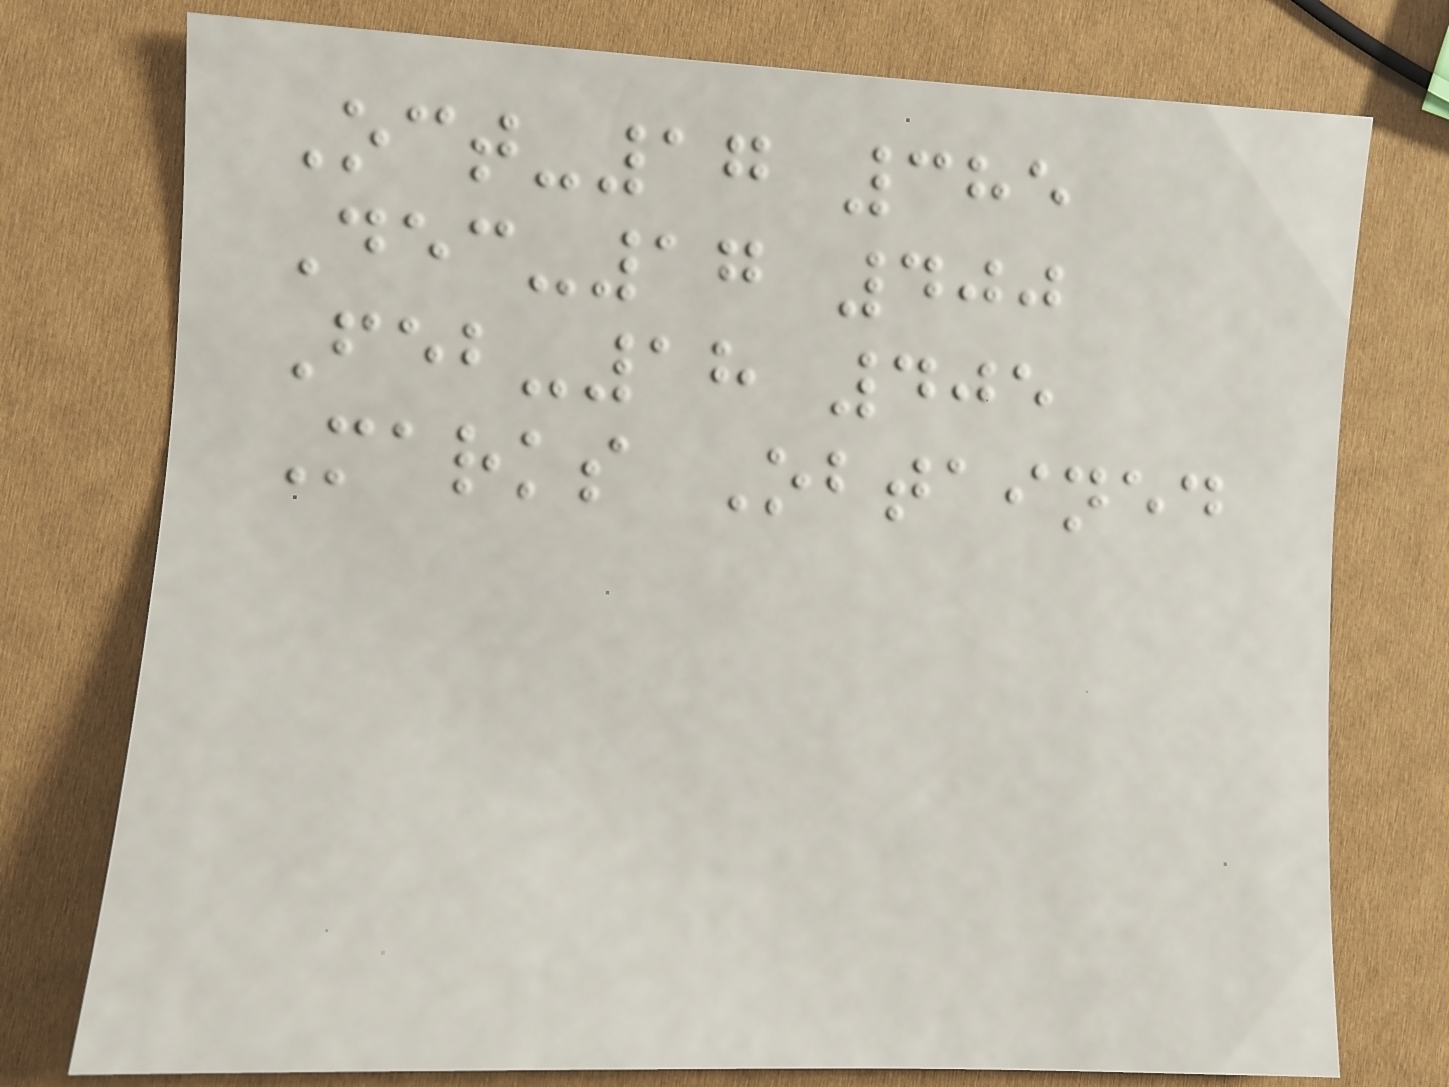Oct-17 385
Dec-17 400
Feb-18 405
Marks Obtained
